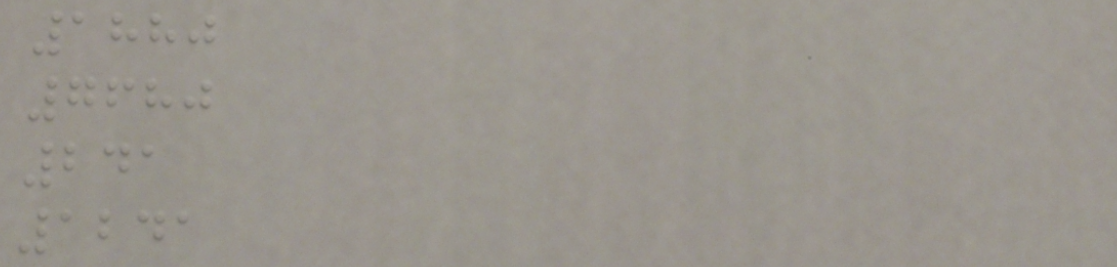1880
7680
241
1241
